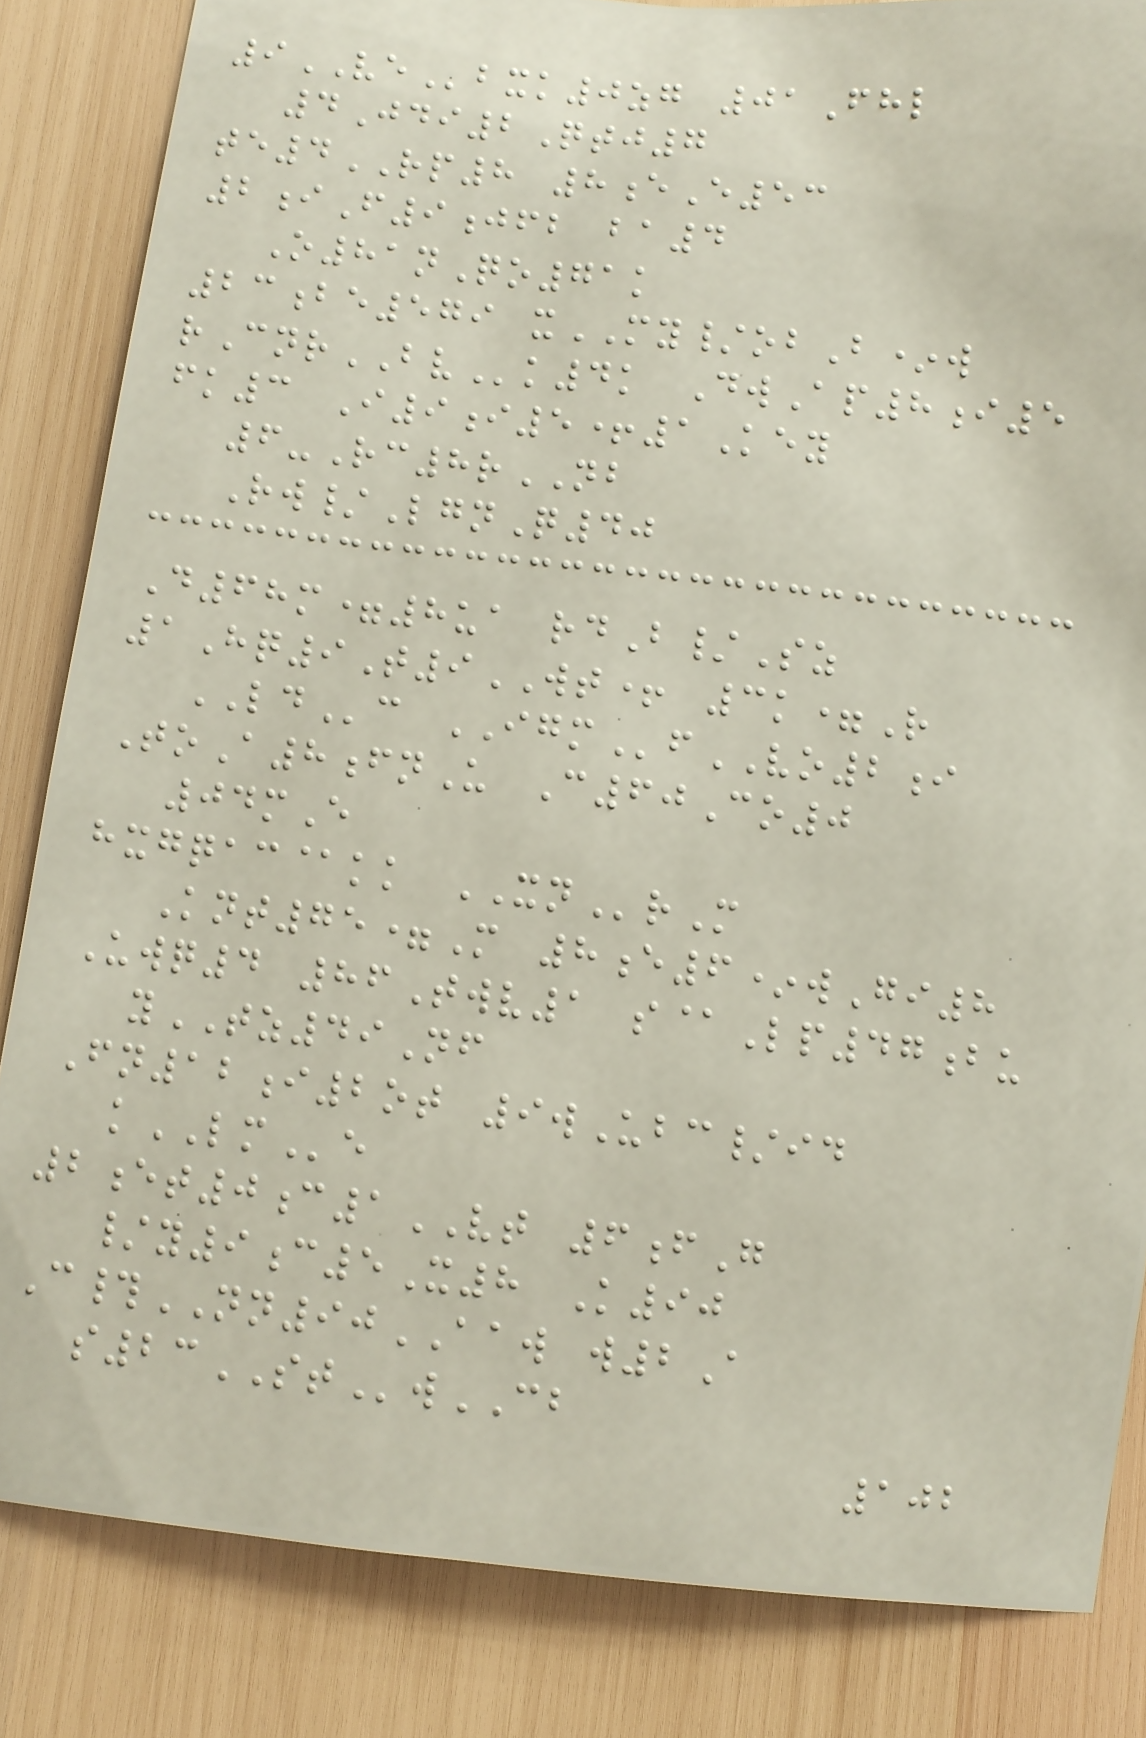9VEbxk0zg 01Fhl
4Jdi2Qtj7
te4RP8 8eE53
2iF9jfb ba4
O81nQo71k
23be579 xMY/obB*w
rCnrBVk4k DwAp8i5
fk3 I9i5+1Key
6-Rc8rNB
Rw/LgnQ40
D68m=8ua rdB/Sz
1Hq9T9WT+ 3k=R
LDc IGMfVO2i
ToA8fnU C60Co0
04mE
hxgqac@kk XNrM
Knt75=M 8e6*wGi8
Uwq4 86Twv1 s@Lp47bu
yTZ49Nf
Fn12i2ot 9wUbc/id
kLMe
2et0c1VT 6fG
/y9c5X8 K90
C#NN90AAW w2A
s23STwCB
102
